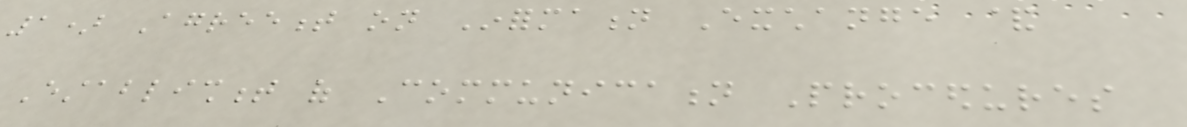1) Agreement on Information Exchange &
Establishment of Communication Procedures
